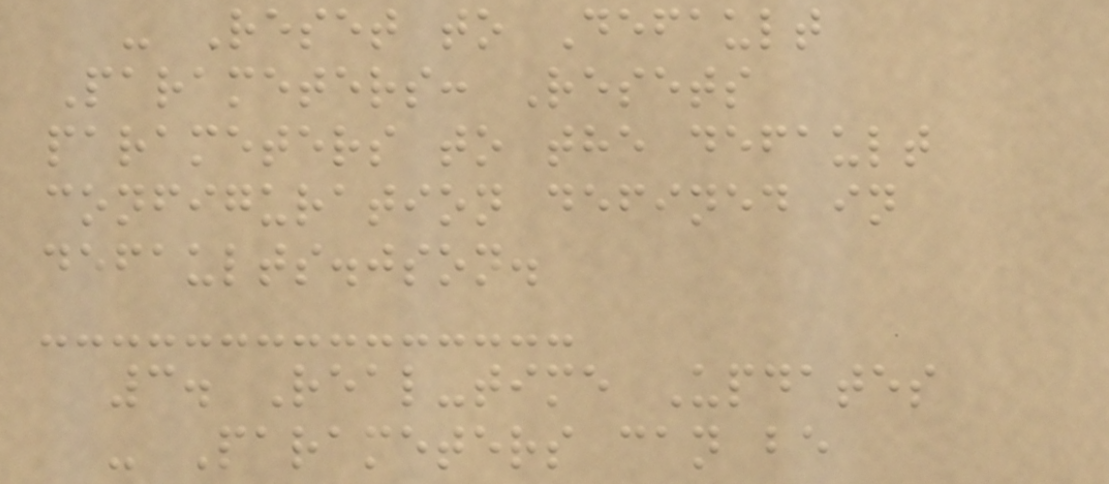- Reset to Default
Parameters: Resets
parameters to the default
configuration defined in
defaults.json.
3. Real-time Updates
- Parameters can be
